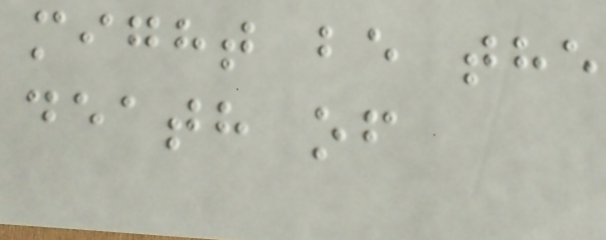might be the
death of
